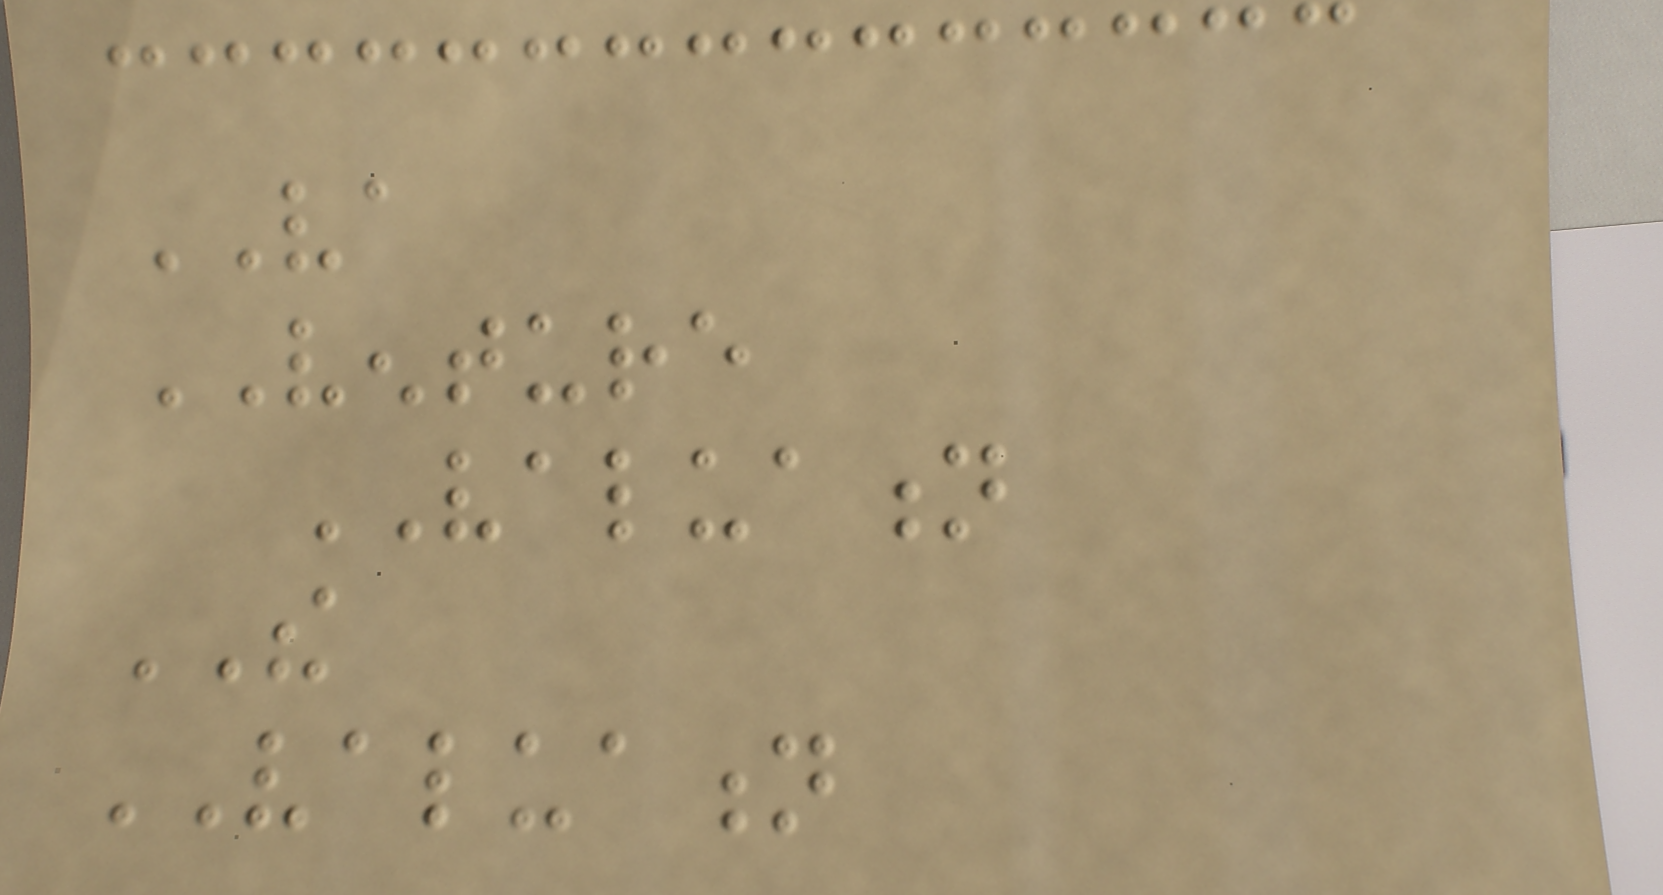VA
VENTURE
VALUATION
THE
VALUATION
